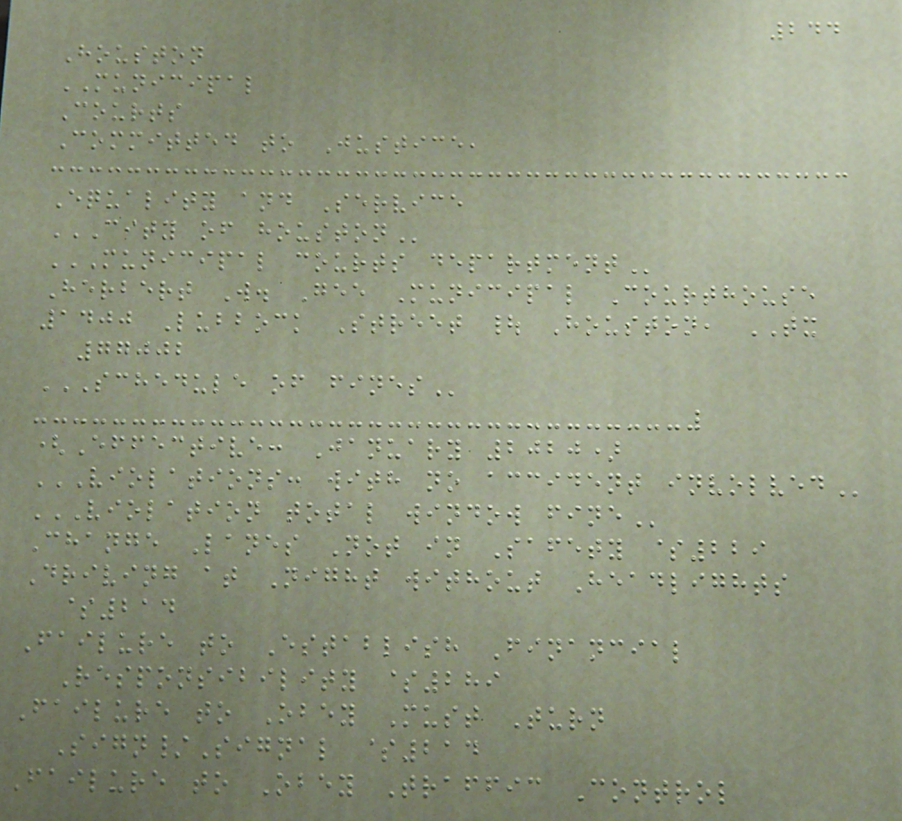244
Houston
MUNICIPAL
Courts
Committed to Justice,
Equality and Service
CITY OF HOUSTON
MUNICIPAL COURTS DEPARTMENT
Herbert W. Gee Municipal Courthouse
1400 Lubbock Street | Houston, TX
77002
SCHEDULE OF FINES
(Effective: January 2020)
VIOLATIONS: WITH NO ACCIDENT INVOLVED
VIOLATION TOTAL WINDOW FINE
Change Lanes Not in Safety $229
Driving at Night without Headlights
$214
Failure to Establish Financial
Responsibility $289
Failure to Obey Must Turn
Sign/Signal $214
Failure to Obey Traffic Control
